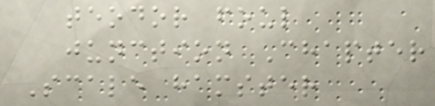teodor foul
junction Chapter
Scale hamster
